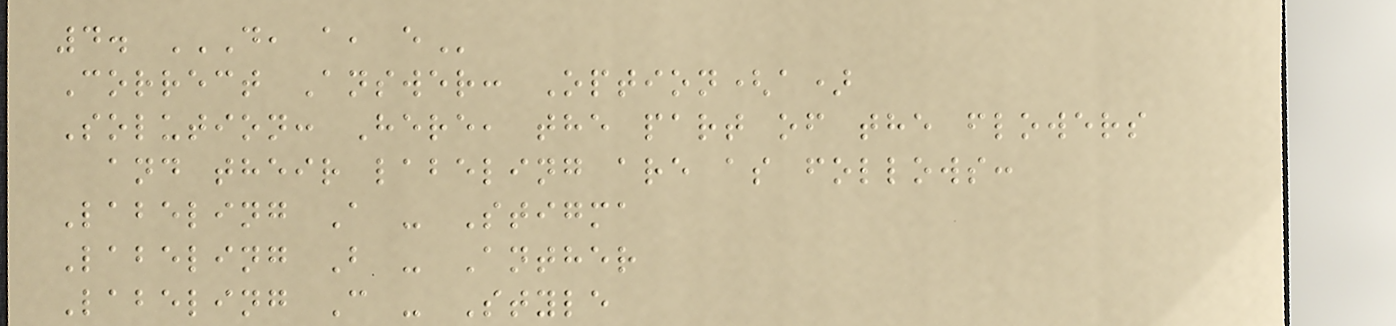4. D, A, E
Correct Answer: Option(a)
Solution: Here, the part of the flowers
and their labeling are as follows:
Labeling A - Stigma
Labeling B - Anther
Labeling C - Style
